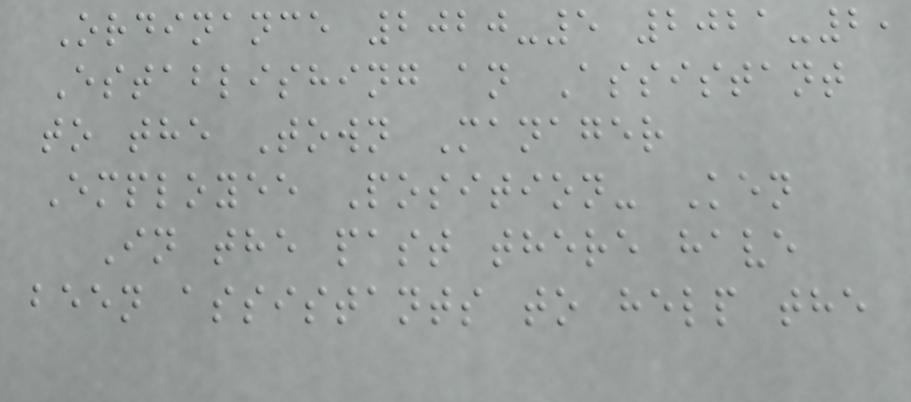Ordinance 2020-5 2021-2,
Establishing an Assistant
to the Town Manager
Employee Position- Ken
In the past there have
been assistants to help the
